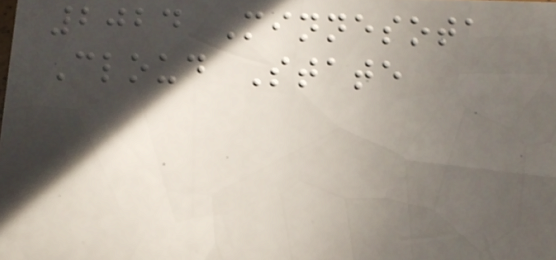2024 Minnesota
Cloud State
